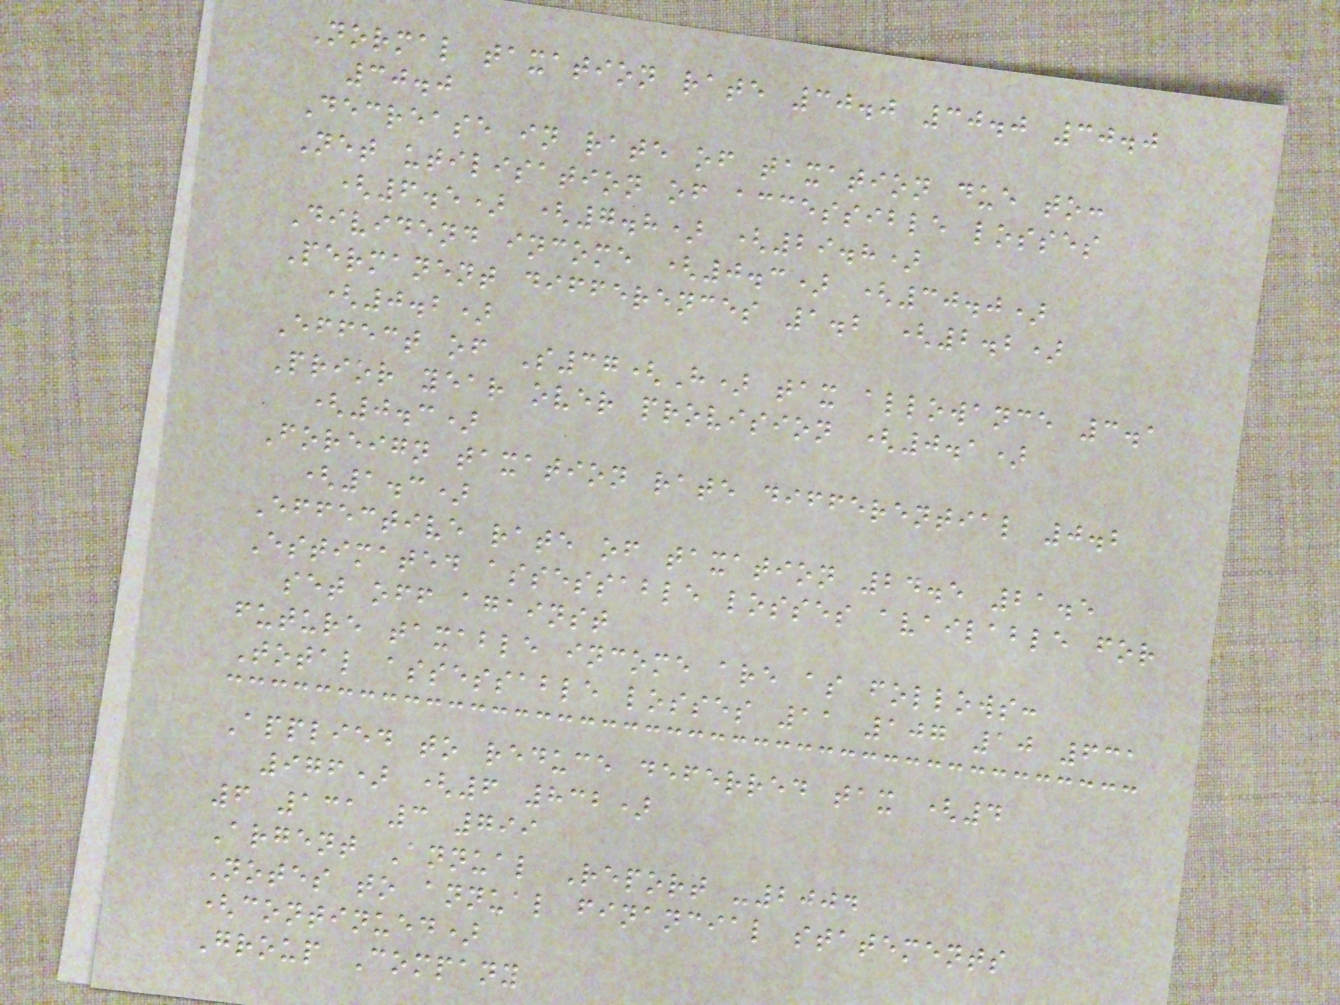Normal taxation rate 30.0 30.0 30.0
30.0
Decrease in rate of taxation due to:
Net utilisation of accessible losses
(6.5) (7.8) (29.8)
Dividend income (0.3) (30.0)
Permanent differences 1.2 (2.2)
(0.2)
Effect of S37(H) tax allowance 3.1
Prior year over provision (0.1)
(0.3)
Foreign taxation rate differential 0.2
(1.3)
Effective rate of taxation 24.5 21.5
Estimated assessable losses available for
set off against
future taxable income are as follows:
Total assessable losses 11 107 10 631
Applied to reduce deferred tax (4
976) (6 832)
6 131 3 799
Argent Annual Report -2004
Notes to annual financial statements
(continued)
Group Company
